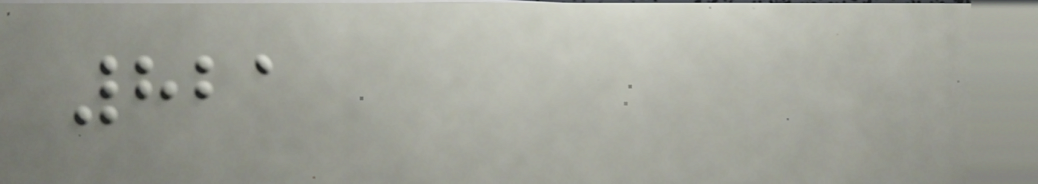821
